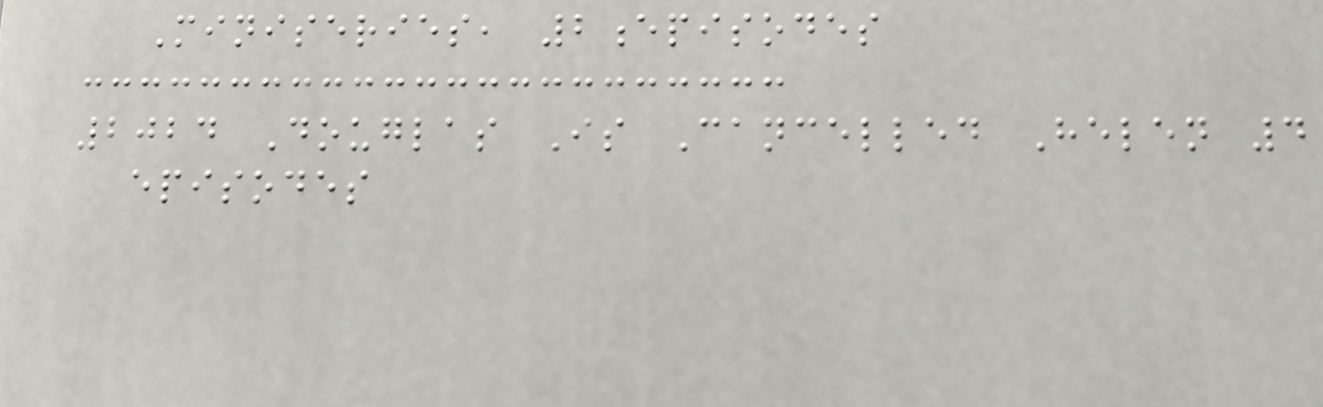Miniseries, 2episodes
2024 Douglas Is Cancelled Helen 4
episodes
